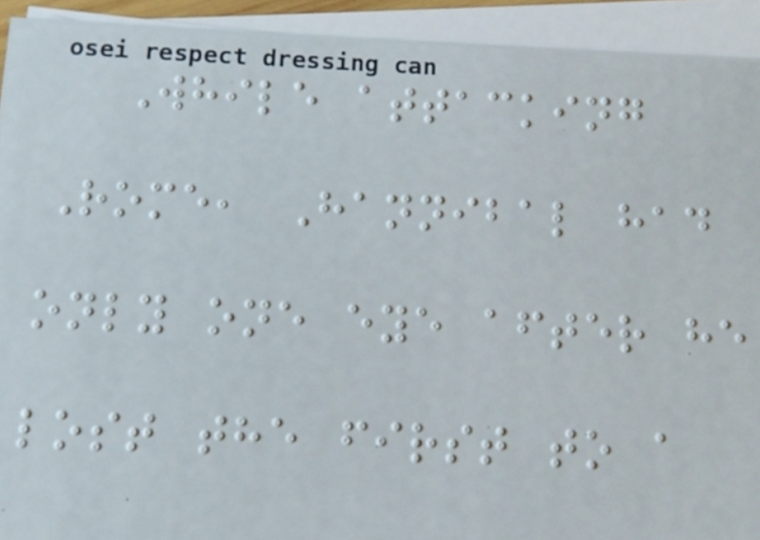While attacking
Rome, Hannibal had
only one eye after he
lost the first to a
